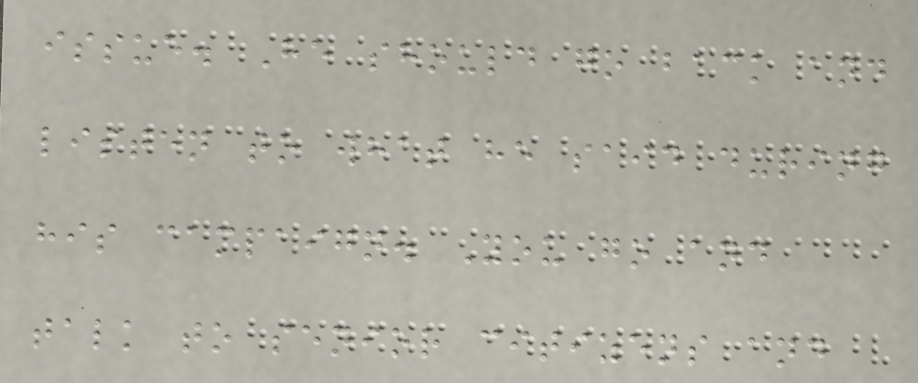issue. He should go back and
listen to what he said during
his campaign. You go and
talk to senior citizens and
